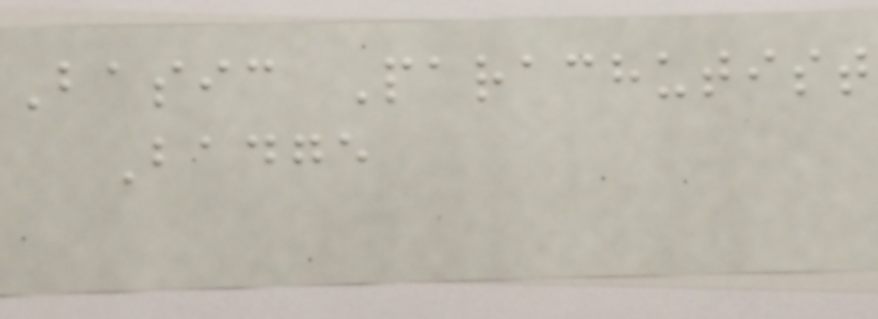Basic Parachutist
Badge
